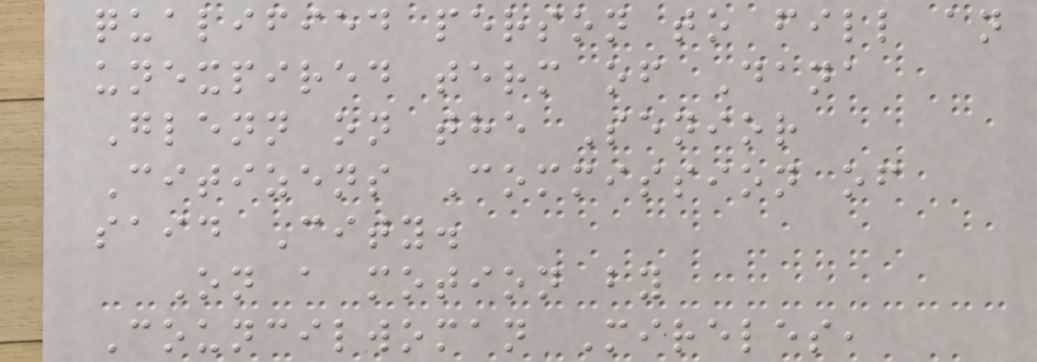qualified person to fill an
unexpired term of Dana
Glenn on the Senior
Citizens Commission of
said City.
On a motion by
Councilwoman Mireles,
